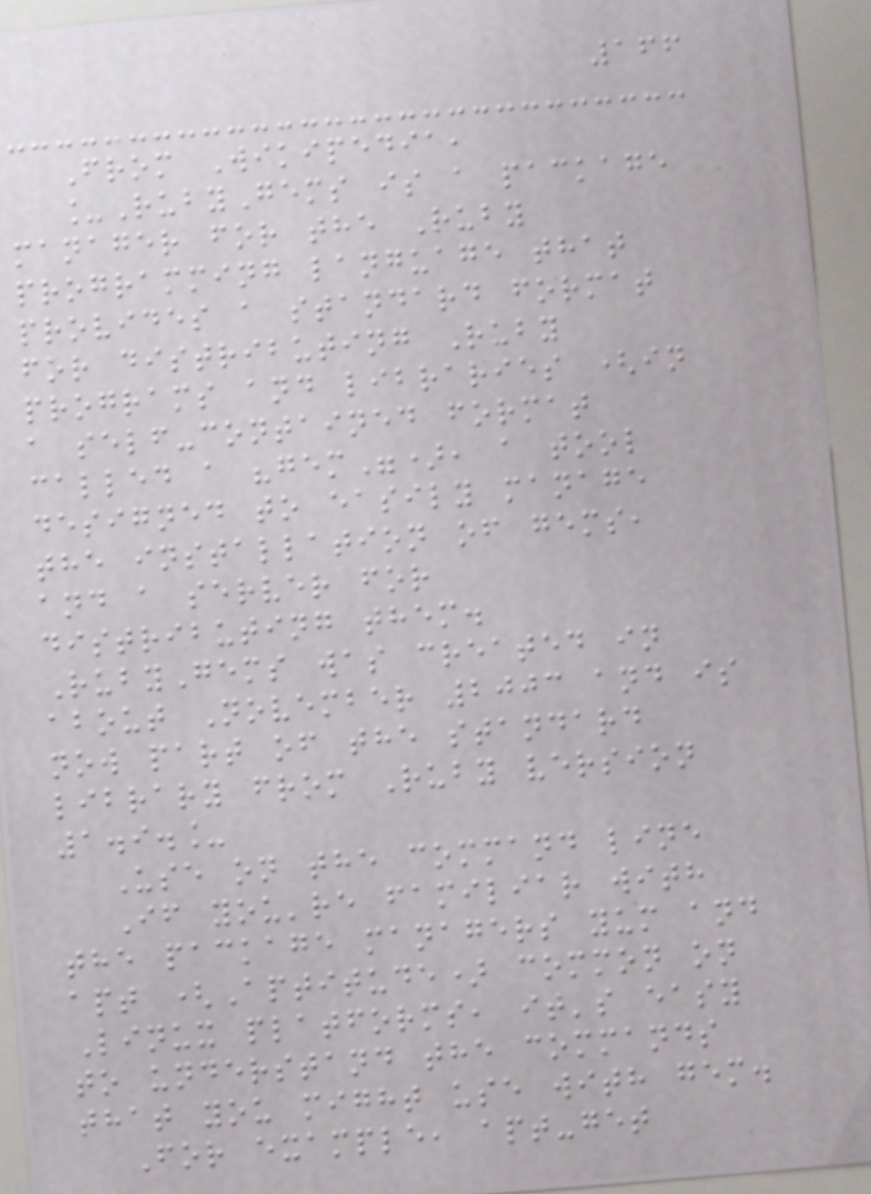166
From Wikipedia,
_RubyGems is a package
manager for the Ruby
programming language that
provides a standard format
for distributing Ruby
programs and libraries (in
a self-contained format
called a "gem"), a tool
designed to easily manage
the installation of gems,
and a server for
distributing them.
RubyGems was created in
about November 2003 and is
now part of the standard
library from Ruby version
1.9._
Use on the command line
If you're familiar with
the package managers yum and
apt (Aptitude) common on
Linux platforms, it's easy
to understand the commands
that you might use with gem.
For example, apt-get
